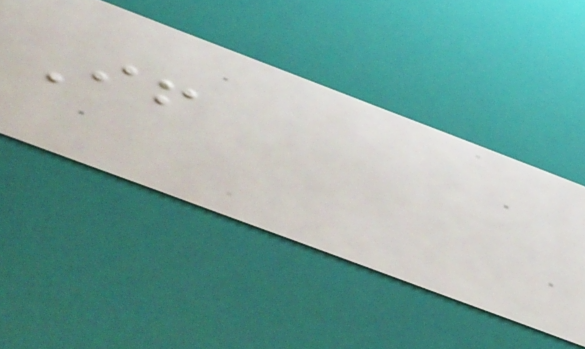If
